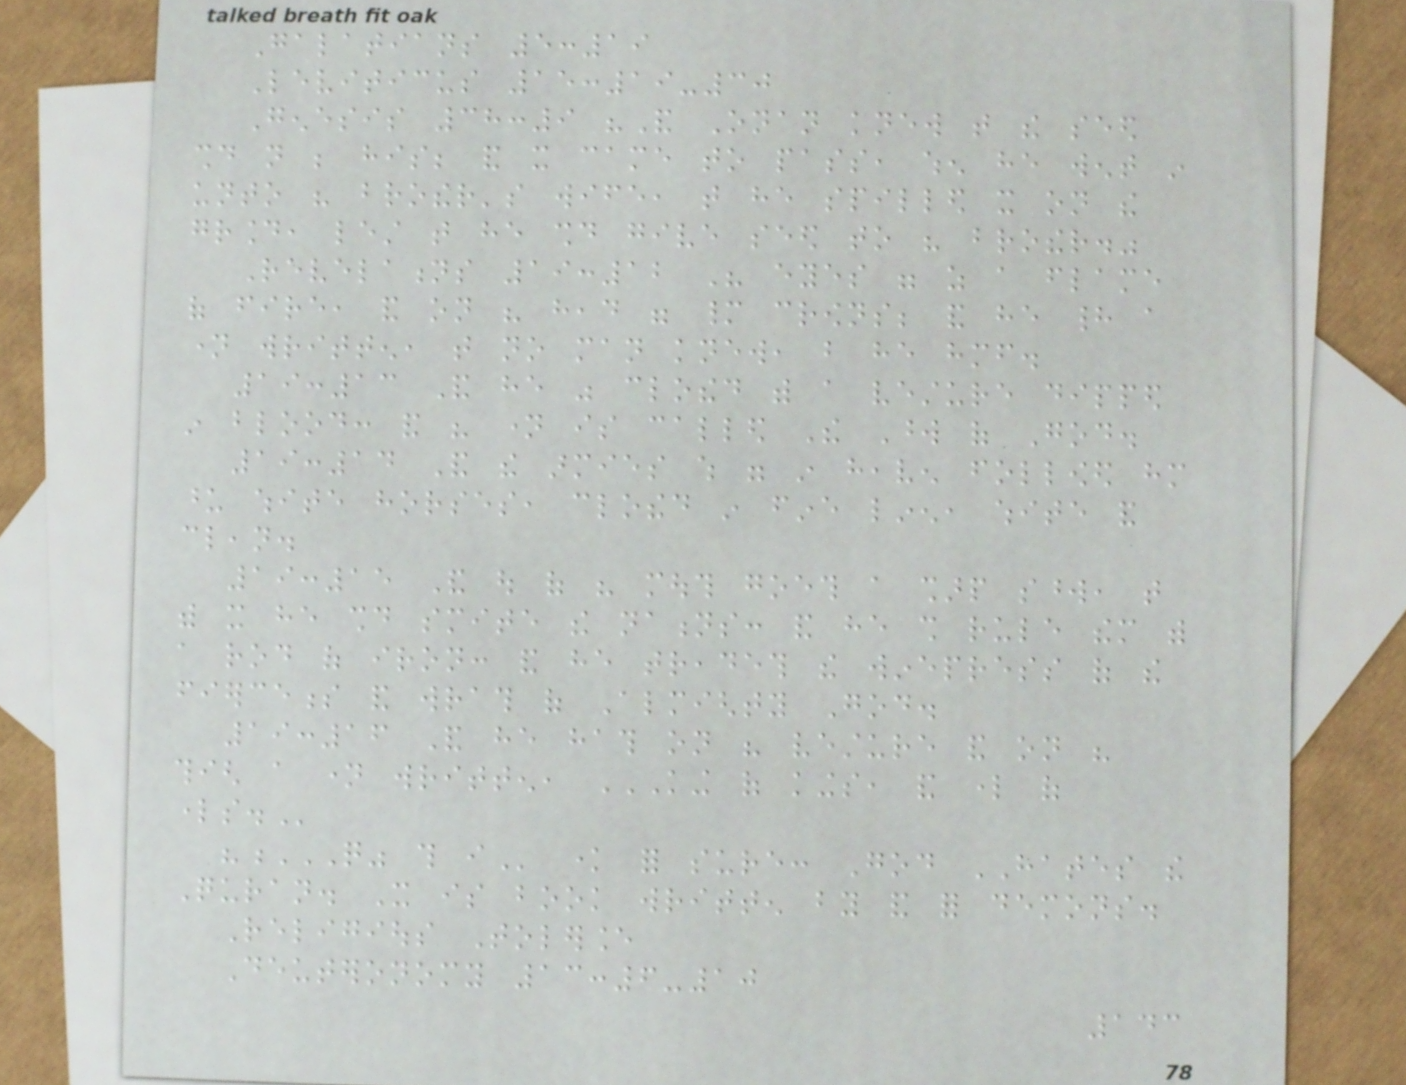Galatians 5:19
Leviticus 15:19-30
Genesis 38:9 "And Onan knew that the seed
should not be his; and it came to pass, when he went in
unto his brother's wife, that he spilled it on the
ground, lest that he should give seed to his brother."
Revelations 19:12 His eyes were as a flame
of fire, and on his head were many crowns; and he had a
name written, that no man knew, but he himself.
19:13 And he was clothed with a vesture dipped
in blood: and his name is called The Word of God.
19:14 And the armies which were in heaven followed him
upon white horses, clothed in fine linen, white and
clean.
19:15 And out of his mouth goeth a sharp sword, that
with it he should smite the nations: and he shall rule them with
a rod of iron: and he treadeth the winepress of the
fierceness and wrath of Almighty God.
19:16 And he hath on his vesture and on his
thigh a name written, KING OF KINGS, AND LORD OF
LORDS.
"Q" THIS I know for sure: God HATES the
Quran. It is book written by and for demons.
Religious Tolerance
Deuteronomy 13:6-10
143
